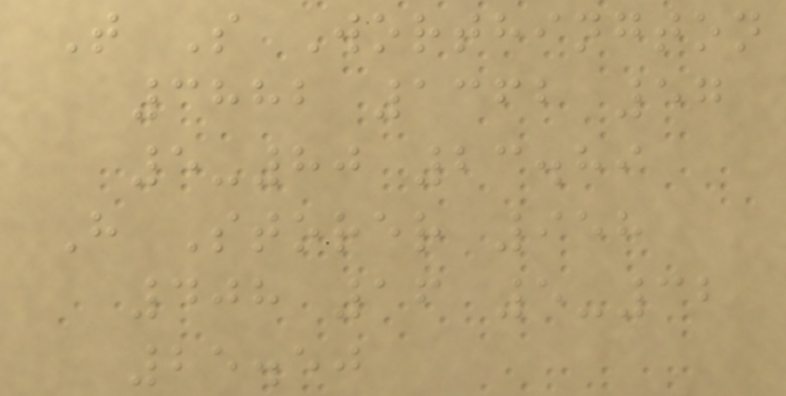T S Worthington
3882 1362 57
5-80 23.89
H Storer 958
408 16 5-32
25.50
